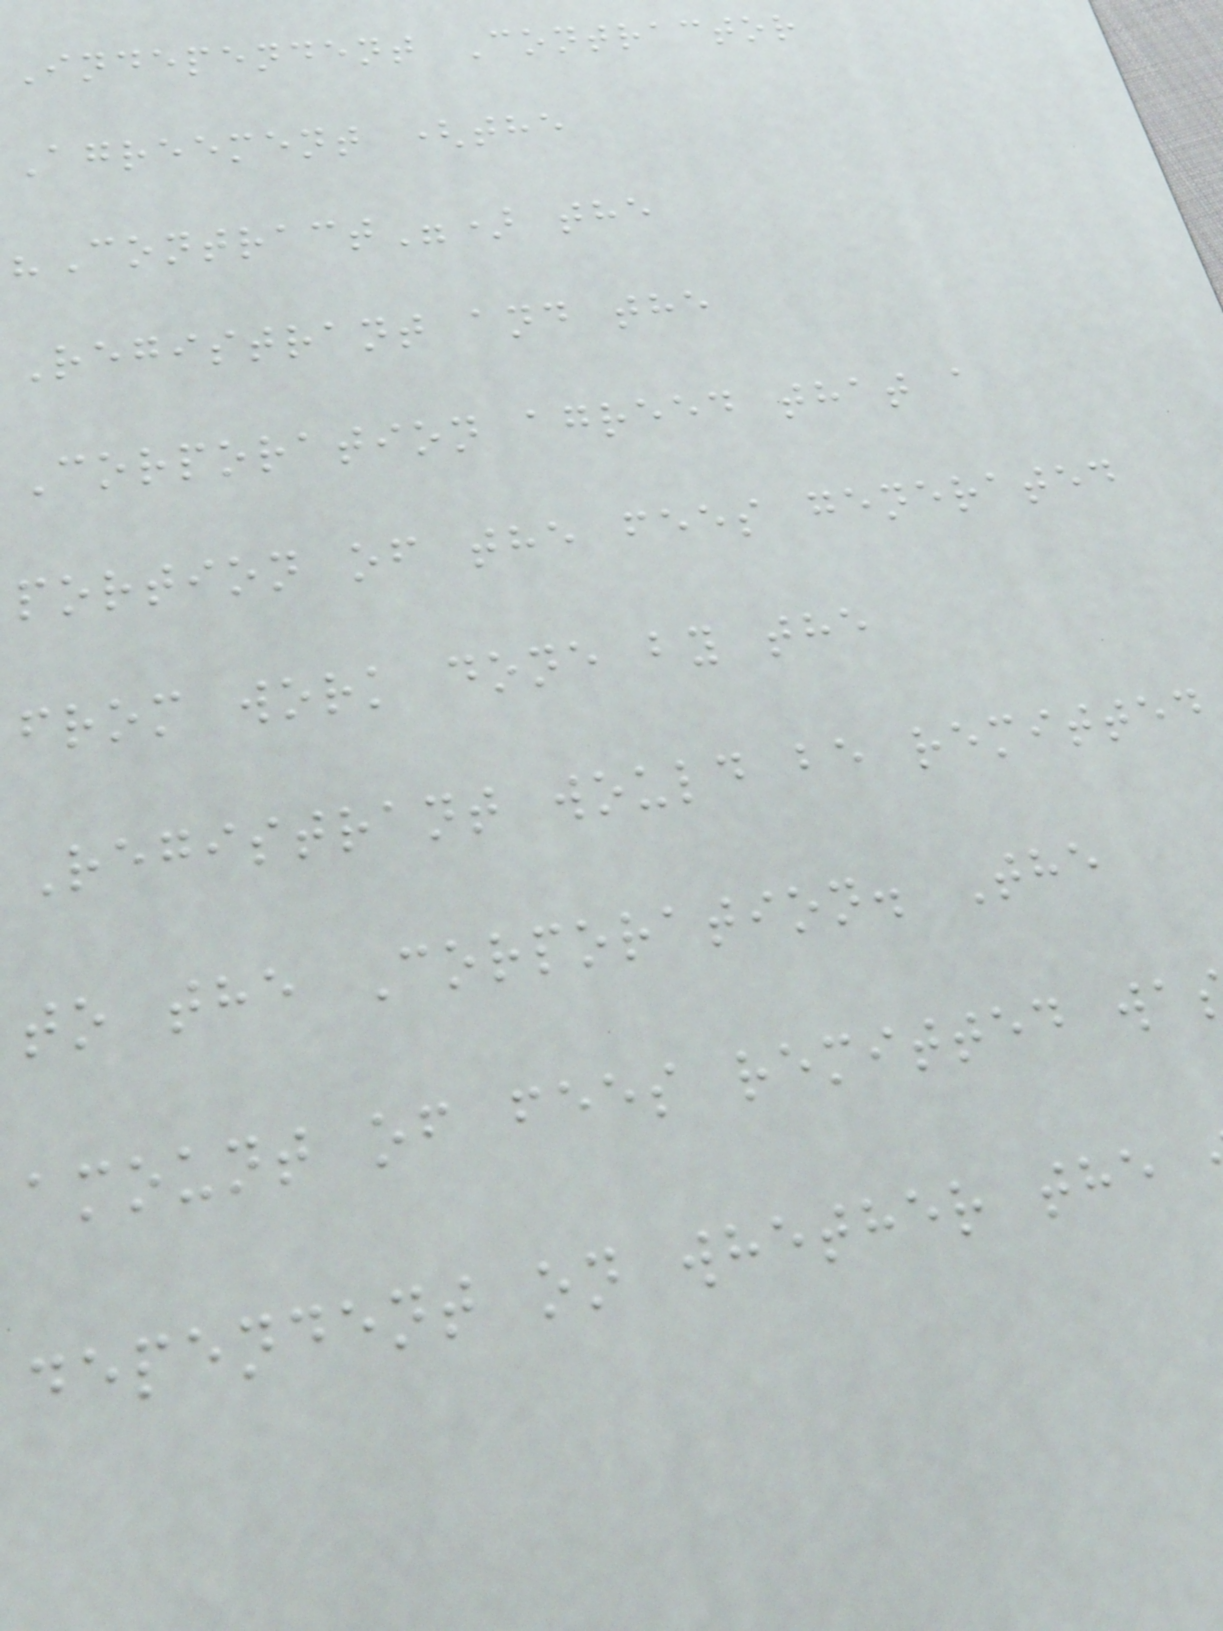Independent Contractor
Agreement (the
"Contract") the
Registrant and the
Corporation agreed that a
portion of the fees generated
from work done by the
Registrant would be remitted
to the Corporation. The
amount of fees remitted wa
dependent on whether the
